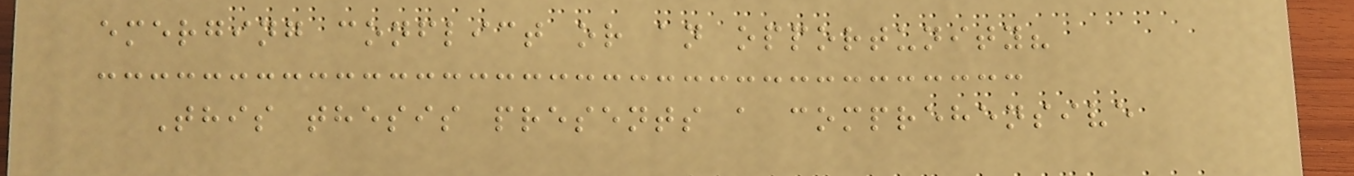emerging conflict or an opportunity?
This thesis presents a comprehensive
